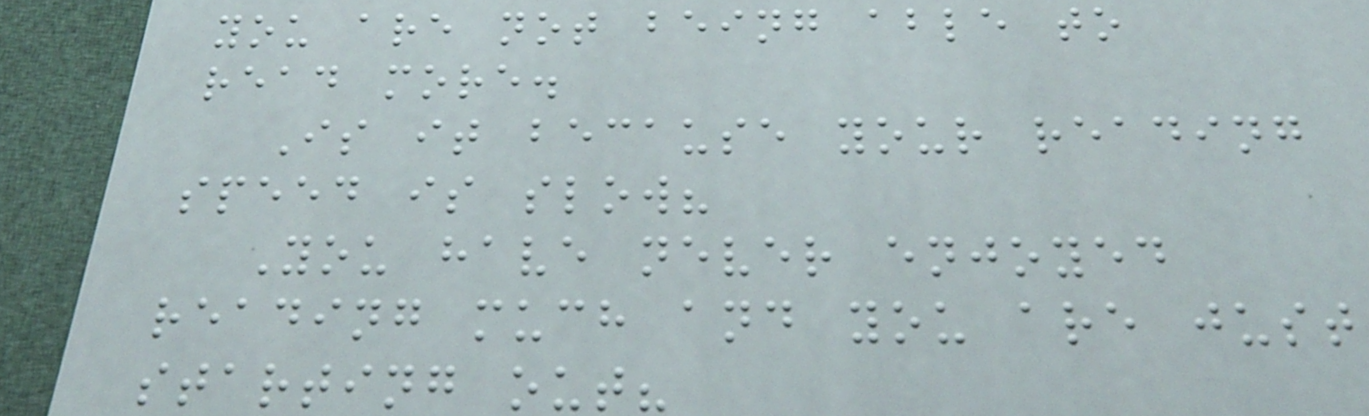you are not being able to
read more.
Is it because your reading
speed is slow?
You have never enjoyed
reading much and you are just
starting out?
